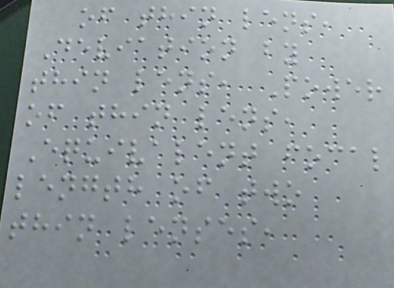of thin lens,
Deviation by
thin lens, Power
of thin lens,
Equivalent focal
length of two
thin lenses,
